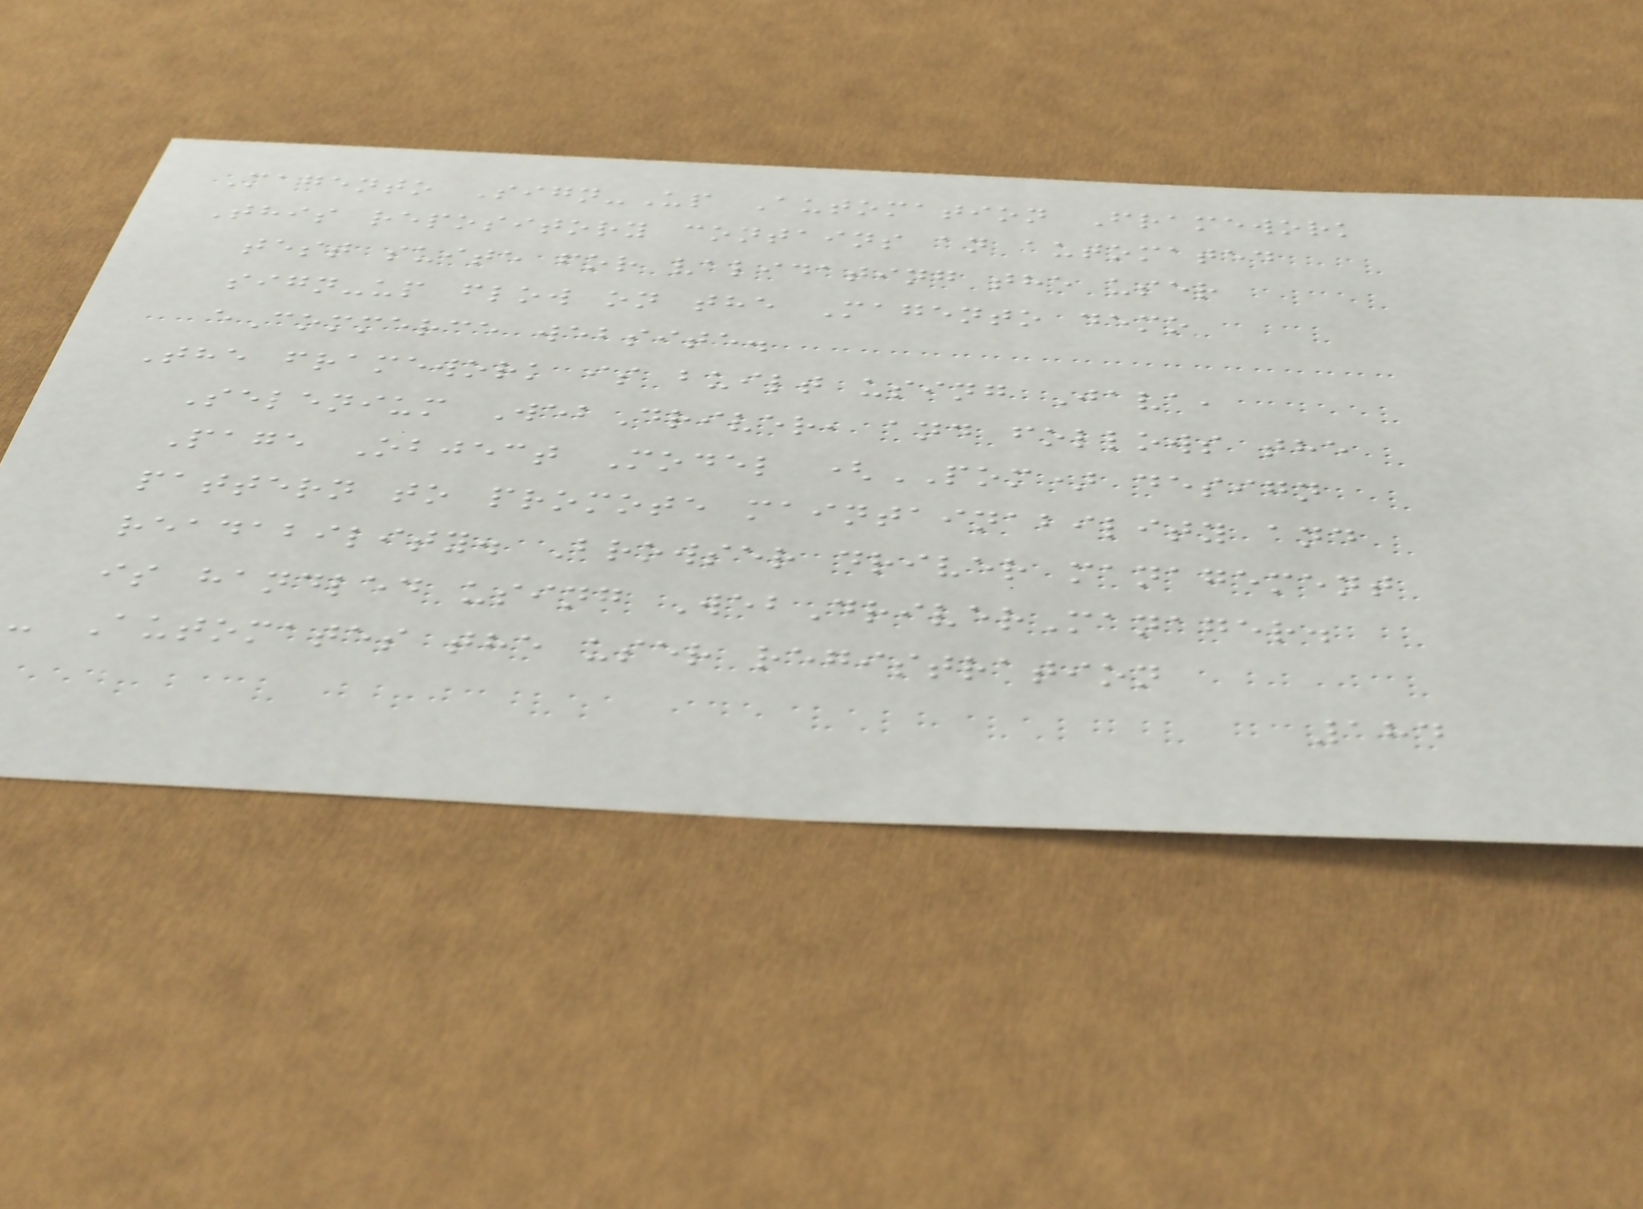Magento Sign-Up Automation Framework
This repository contains an automated
test suite for validating the user
sign-up flow on the Magento demo
eCommerce website.
The framework is built using Java,
Selenium WebDriver, and follows the
Page Object Model (POM) design
pattern to promote maintainability and
readability. Browser driver management
is handled using WebDriverManager.
- Automates the user registration
184
